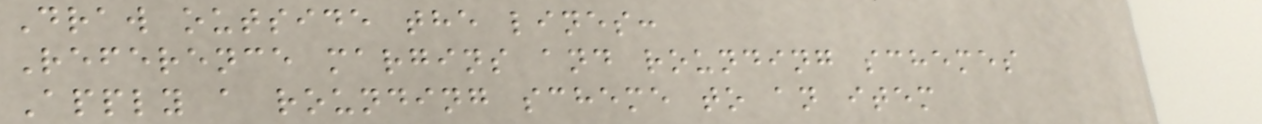Draw outside the lines:
Reference margins and rounding schemes
Apply a rounding scheme to an item
